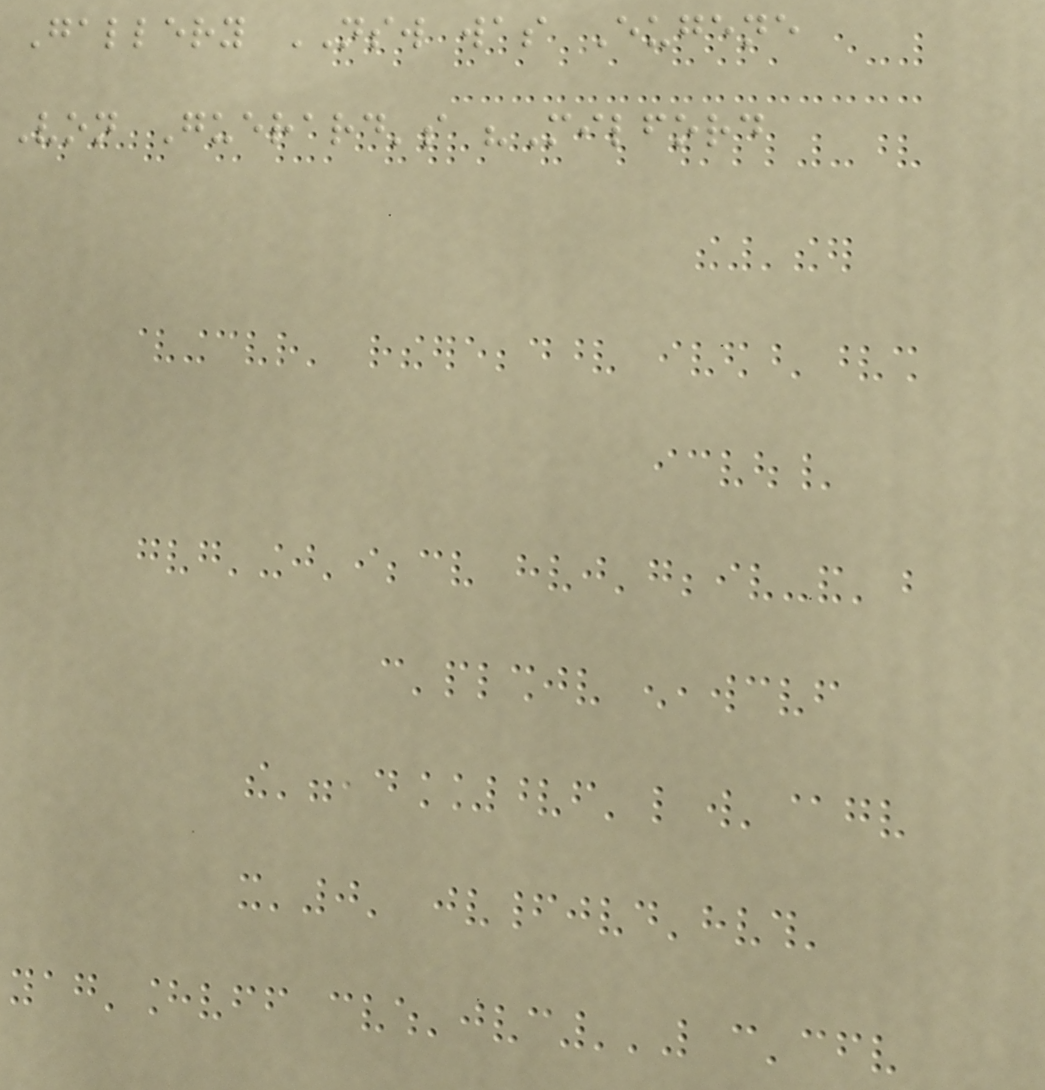Gallery NSW was Eugene
Von Guerard's "Milford
